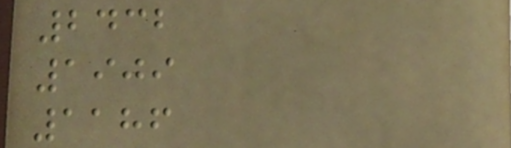2432
1909
1186
